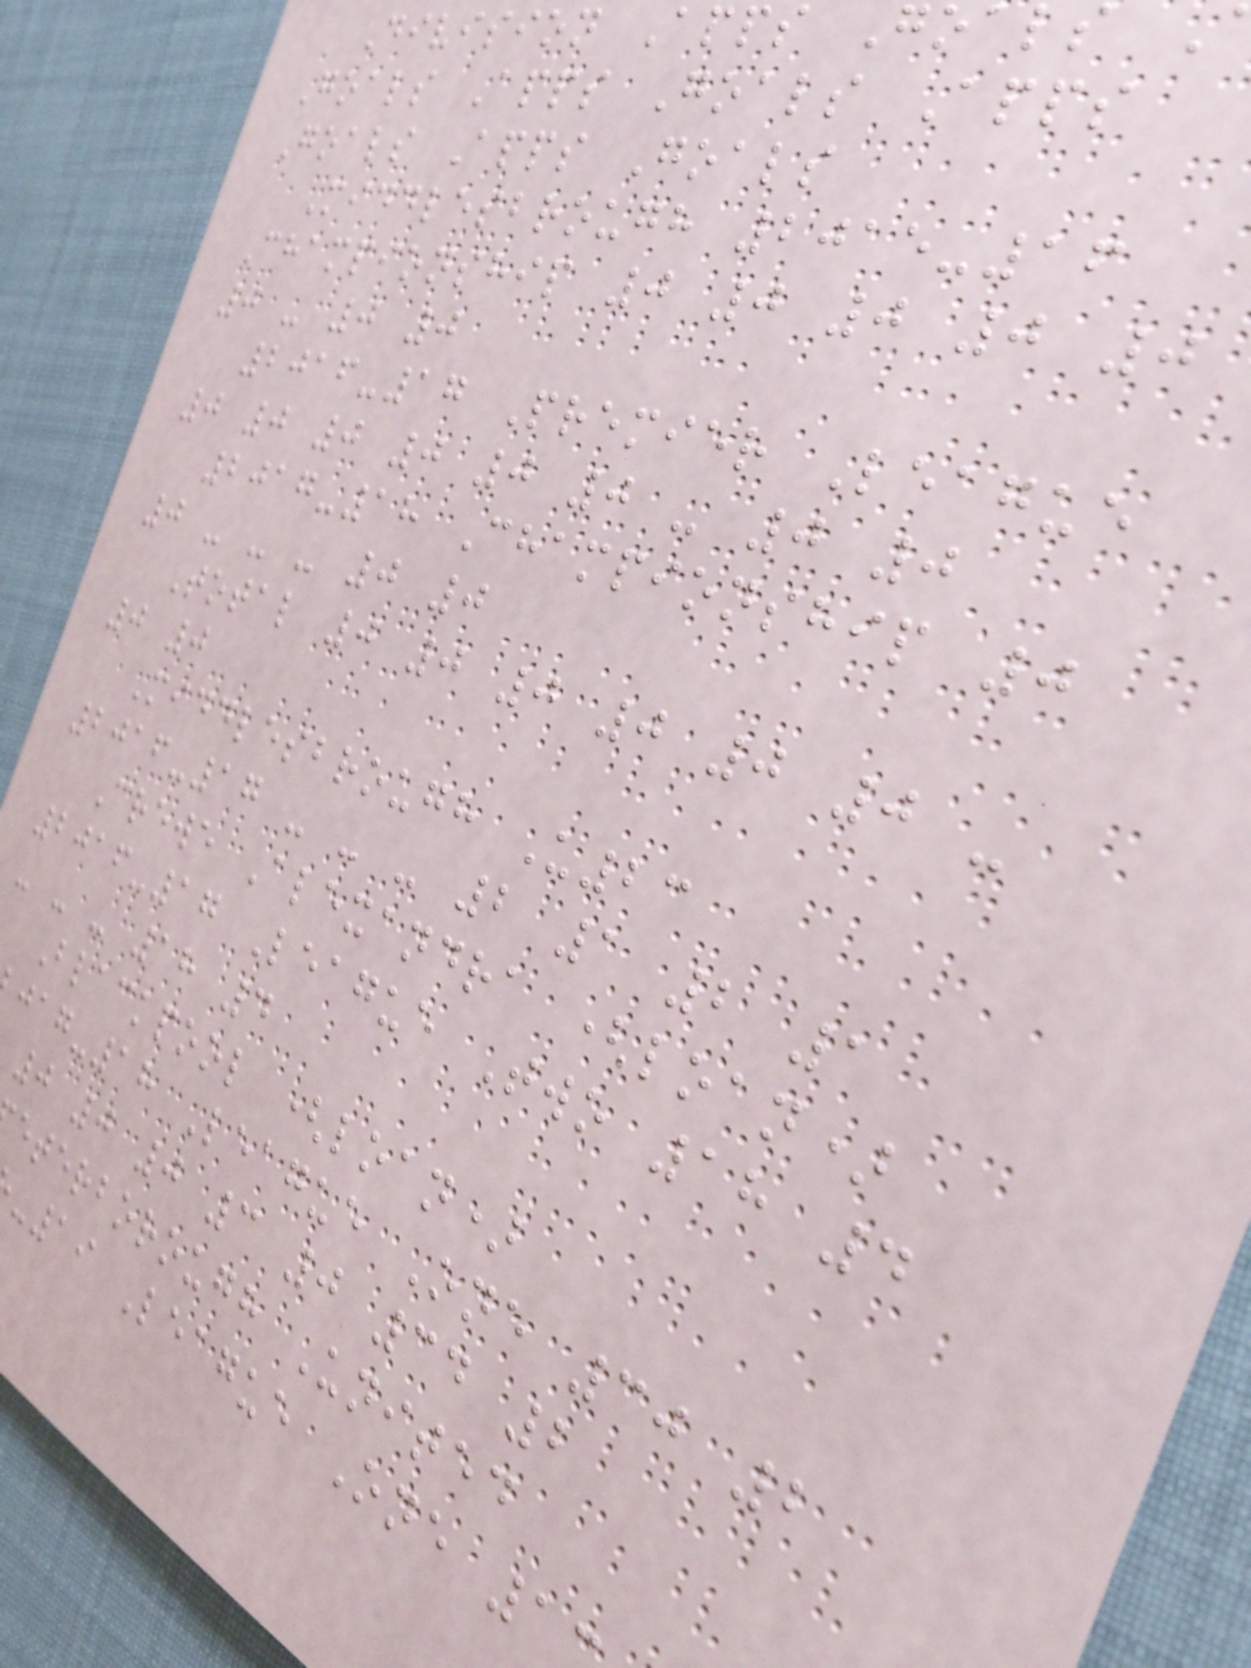Division Apps Goals
Goals Apps Goals Apps
Goals Apps Goals
Middlesbrough 2015-16
Championship 0 0 0 0 0
0 - 0 0
2016-17 Premier League
0 0 0 0 0 0 - 0 0
2017-18 Championship 0
0 - - - 0 0
Total 0 0 0 0 0 0 -
0 0
Middlesbrough U23
2016-17 - - - 2 1 2 1
Crewe Alexandra (loan)
2016-17 League Two 18 4
- - - 18 4
Blackpool (loan)
-18 League One 30 2
0 0 0 3 0 34 2
eterborough United
-19 League One 1
